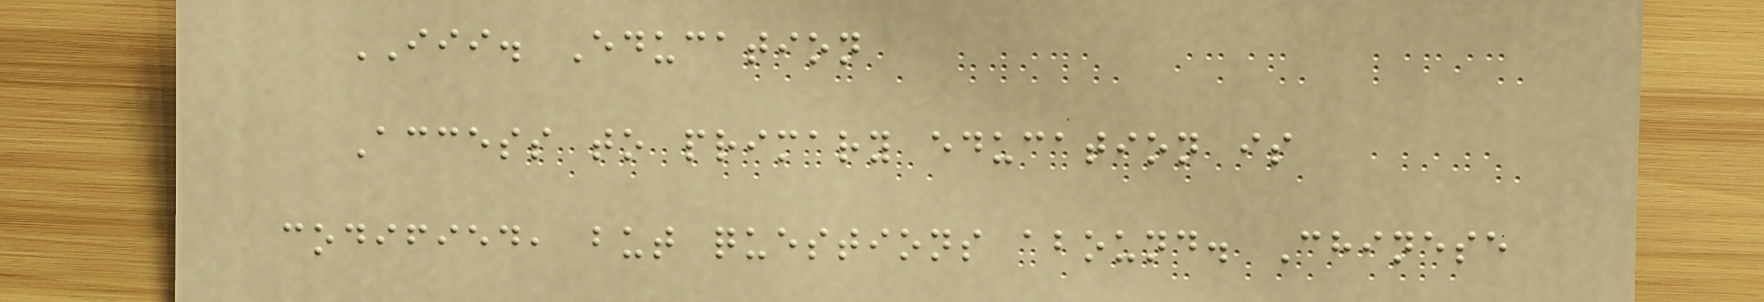III. Education
Access to primary education is
codified, but questions abound. Chinese
